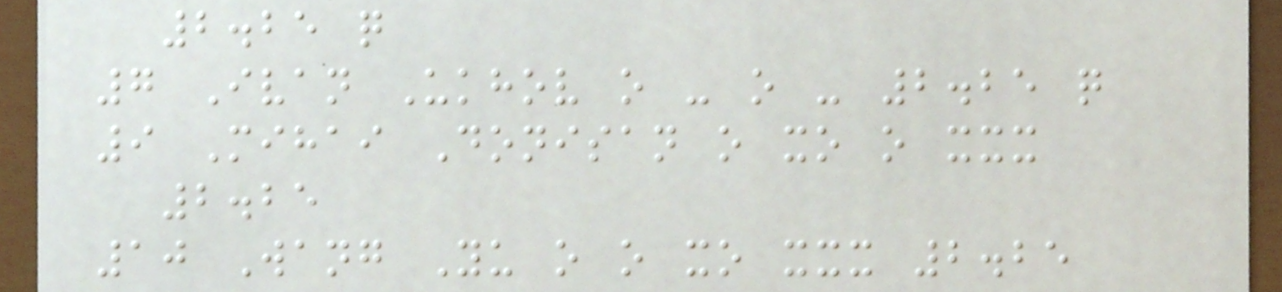2.25 q
7 Ivan Ukhov o - o - 2.25 q
9 Mihai Donisan o xo o xxx
2.25
10 Wang Yu o o xo xxx 2.25
